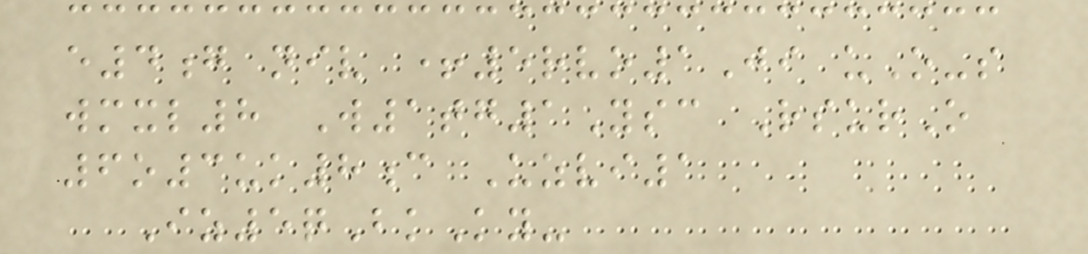e4g niv +5rvo1Ji uO-s
wmxl8 W1tg1Ysc RsurO
6o3uk8c Uzvi1
Iz5qBkKy-
